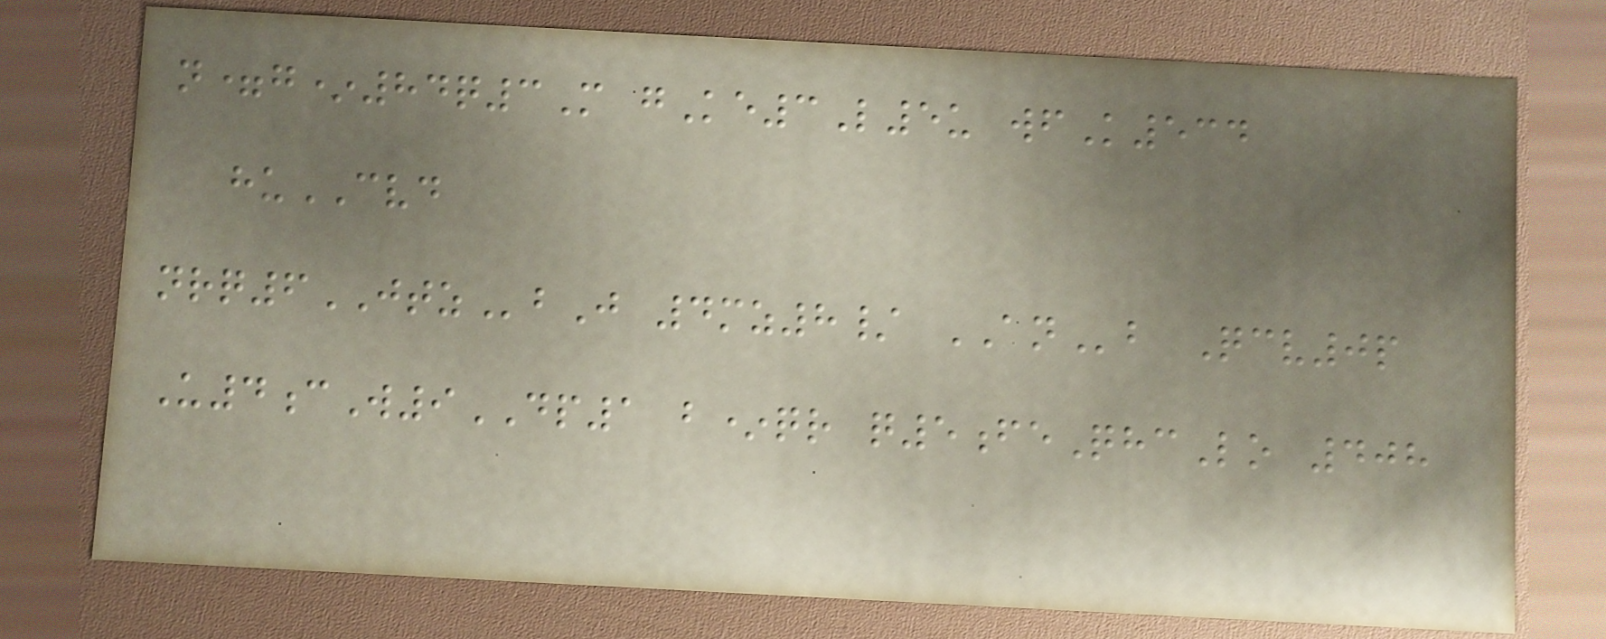n=g*84q3M gKe3L5u wfK534
huCVD
nrq6JTZbJ 4mz8/ ANb Qcv0p
U4cW9DP1 b*qr q5feQhcLo 408
